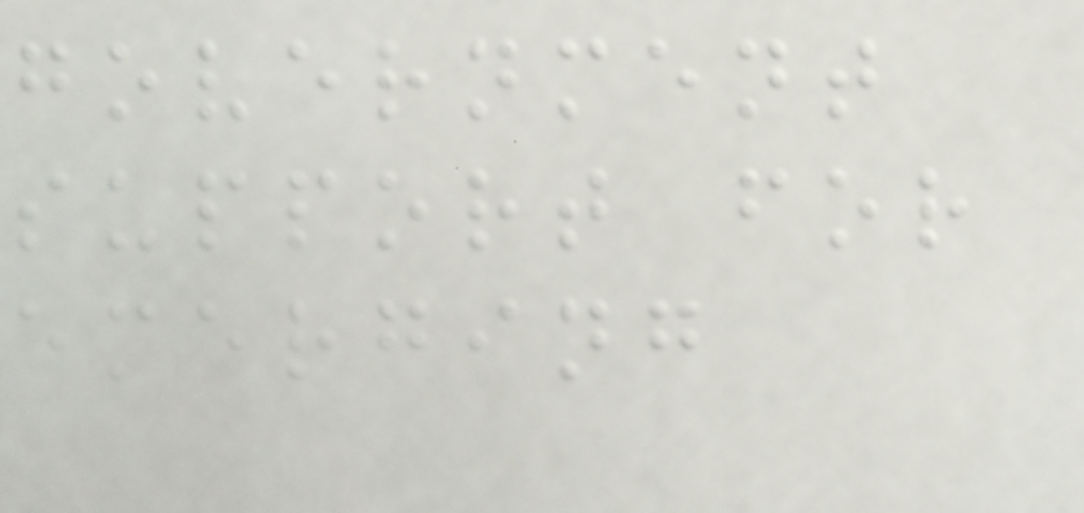government
support for
emerging
